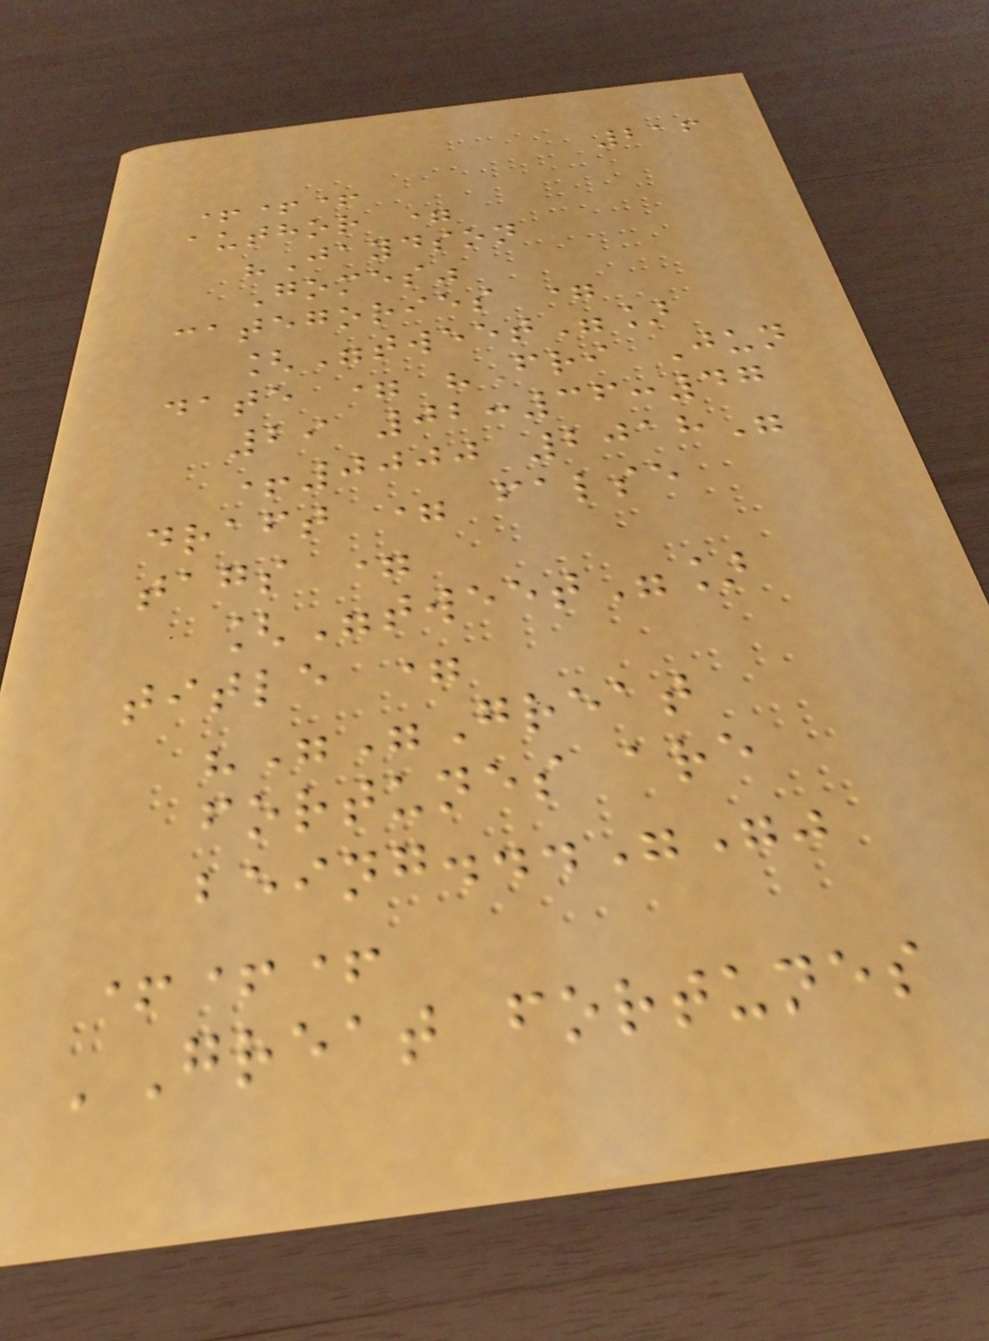216
+++
author =
"Jaydson
Gomes"
categories =
["tweet"]
date = "Fri Jun
29 02:36:47
+0000 2018"
draft = false
tags =
["tweet"]
title =
"""Great
fortunes are
being..."""
+++
'Great fortunes
